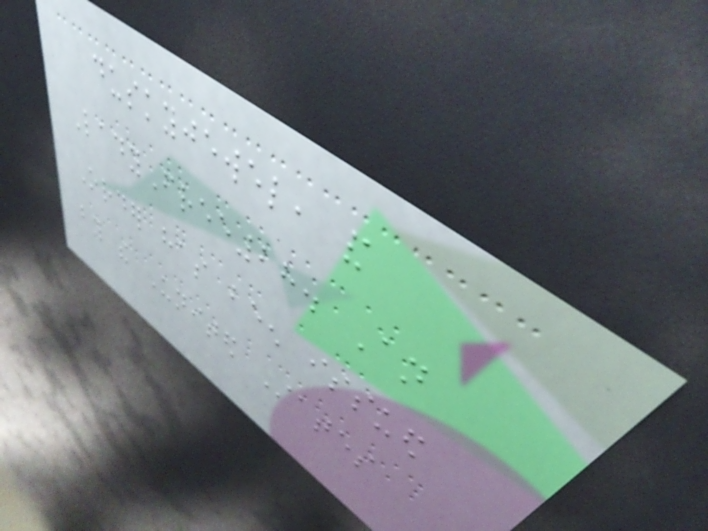duskyjewel, and
LadyFree28. An
Order has been issued
by the United States
